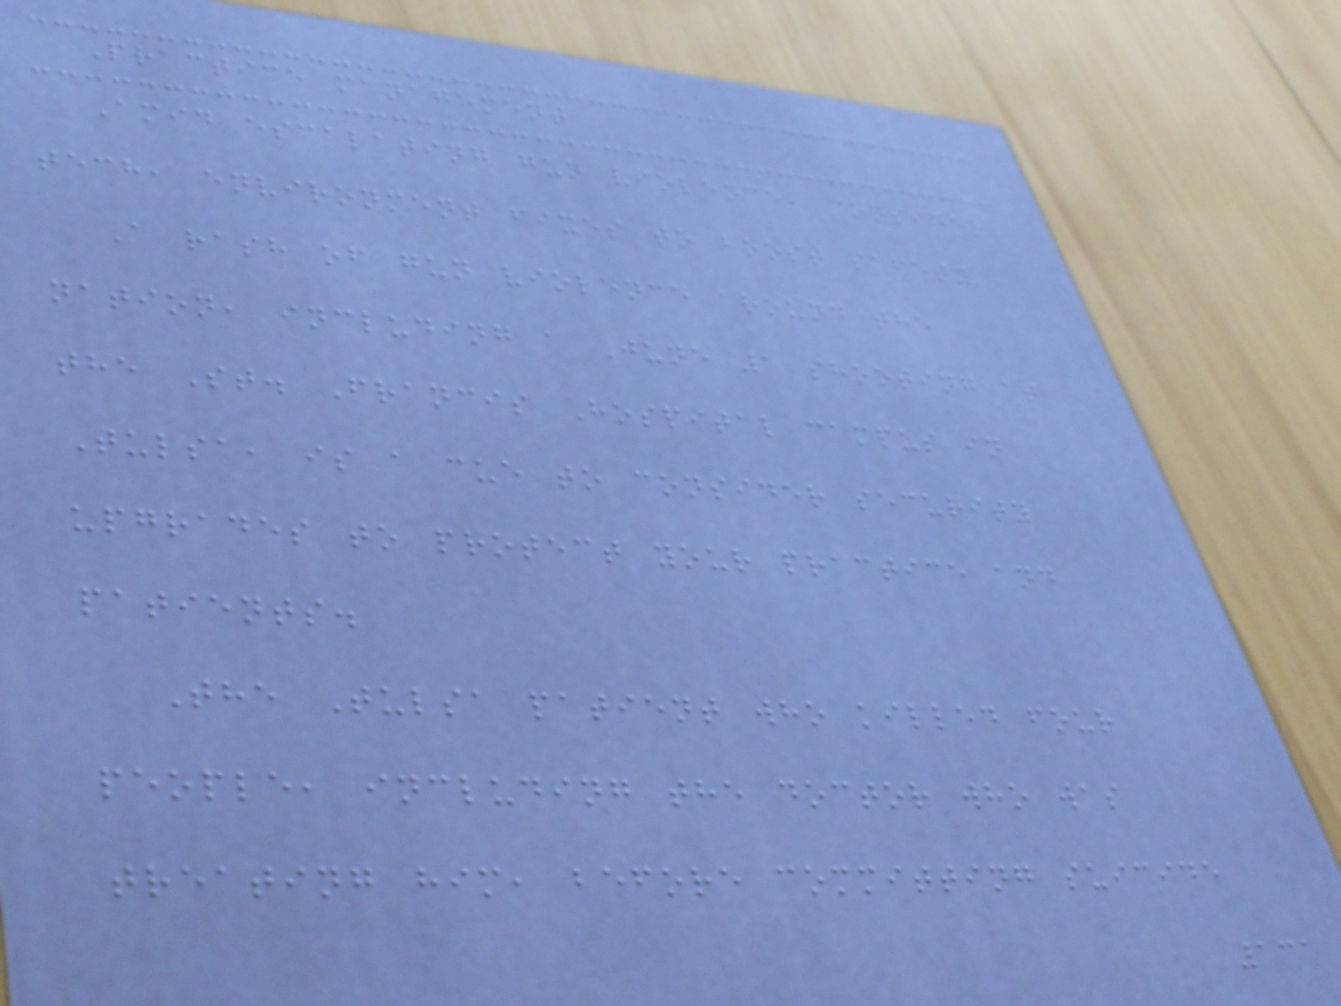Practice management
Amid escalating gun violence, consider
tech, environment fixes to boost safety
A rash of gun violence around the
nation, including a June 1 shooting at
the St. Francis Hospital campus in
Tulsa, is a cue to consider security
upgrades to protect your practice and
patients.
The Tulsa patient who killed four
people, including the doctor who was
treating him, before committing suicide
131
